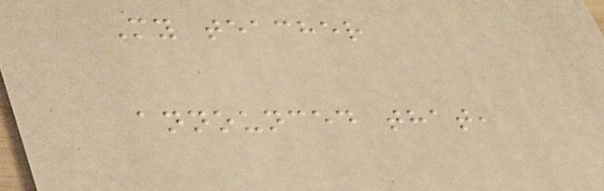My teacher
announced that,
